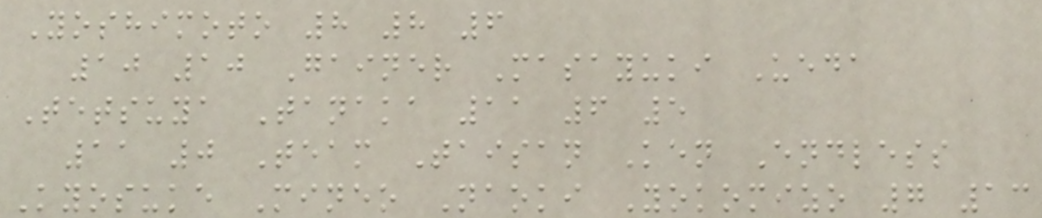Yoshimoto 8 8 6
10 10 Gainer Masayuki Ueda
Tetsuya Tanaka 11 6 5
11 0 Team Taisan Ken Endless
Kyosuke Mineo Naoki Yokomizo 7 13
